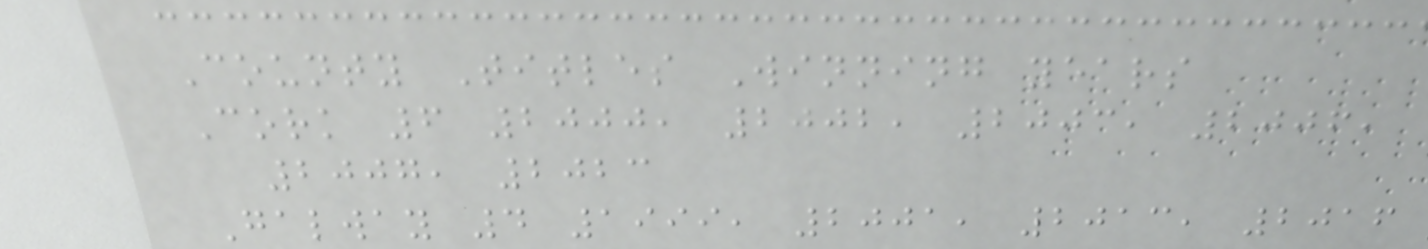County Titles Winning years
Cork 6 2000, 2002, 2003, 2006,
2007, 2023
Galway 4 1999, 2001, 2013, 2016
